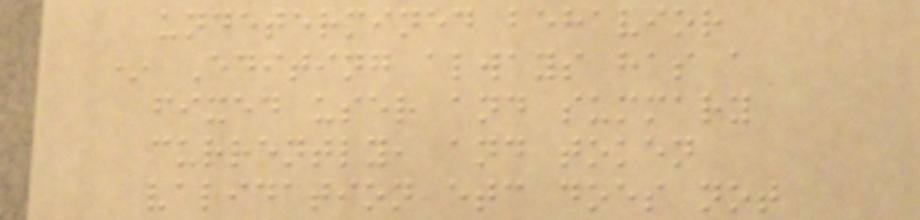undetermined behavior
* Editing always has a
fixed user and summary
currently, and token
validation etc does not
